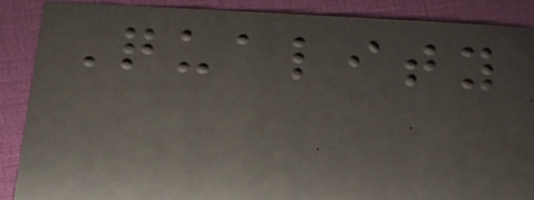Quality
